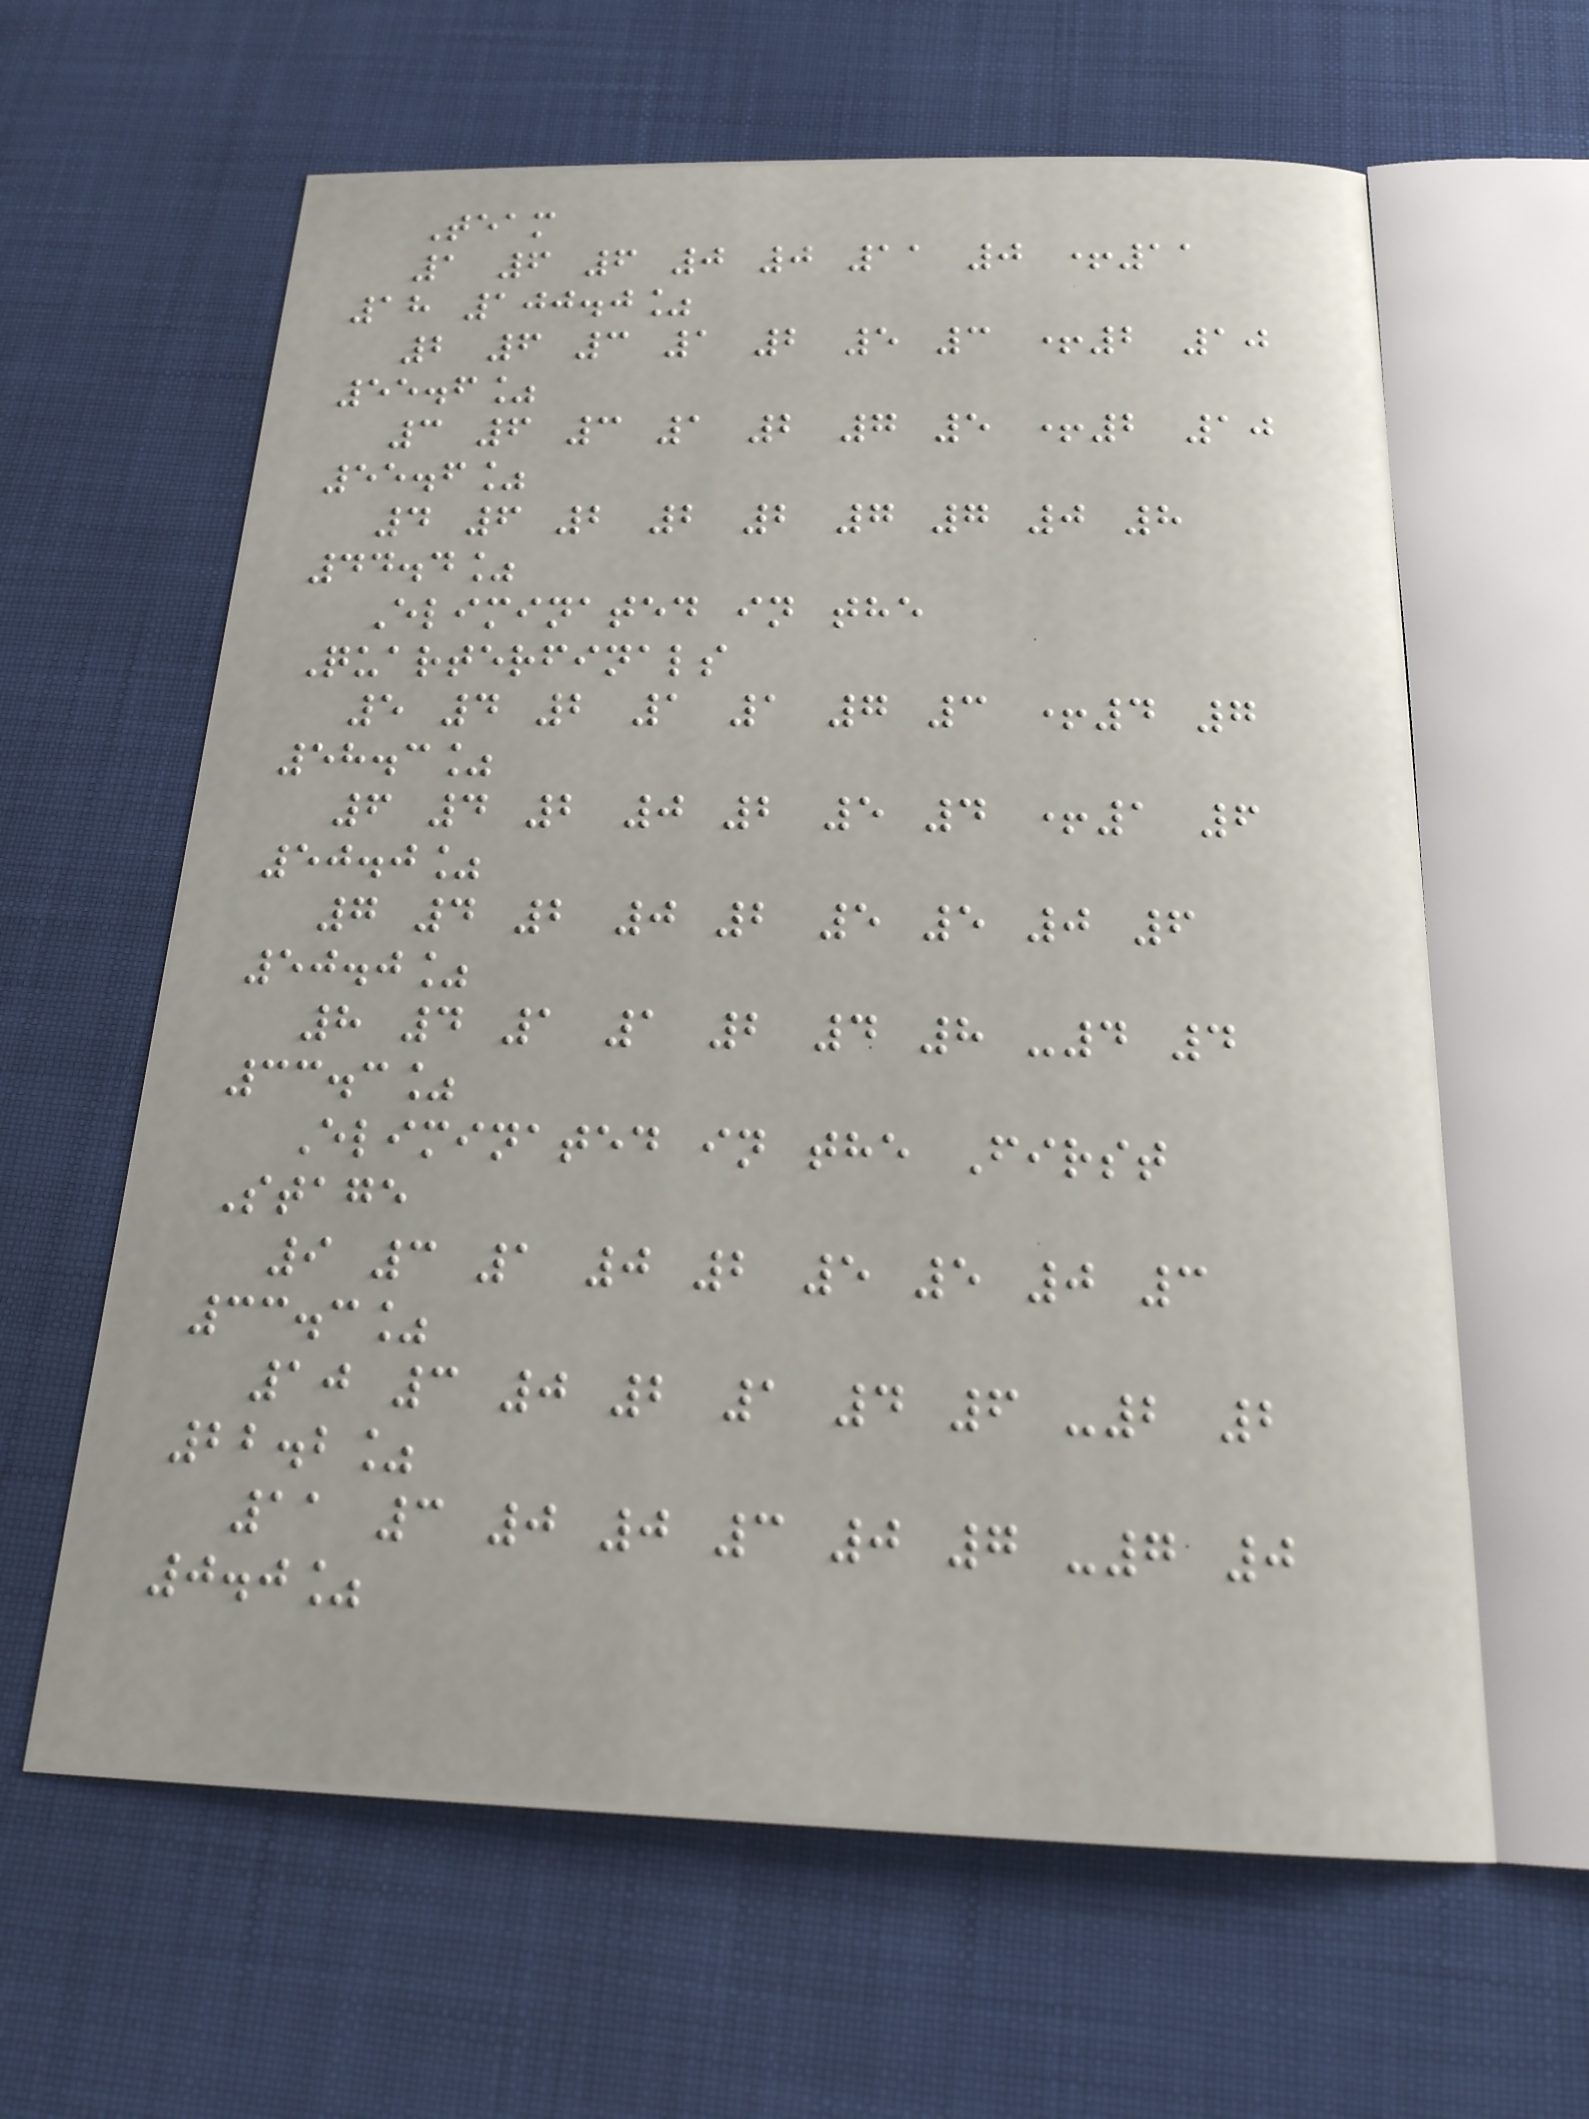Team
1 6 6 0 0 11 0 +11
18 100.0%
2 6 3 1 2 5 3 +2 10
55.6%
3 6 3 1 2 7 5 +2 10
55.6%
4 6 2 2 2 7 7 0 8
44.4%
Eliminated in the
Quarterfinals
5 4 2 1 1 7 3 +4 7
58.3%
6 4 2 0 2 5 4 +1 6
50.0%
7 4 2 0 2 5 5 0 6
50.0%
8 4 1 1 2 4 8 -4 4
33.3%
Eliminated in the First
Stage
9 3 1 0 2 5 5 0 3
33.3%
10 3 0 2 1 4 6 -2 2
22.2%
11 3 0 0 3 0 7 -7 0
0.0%
